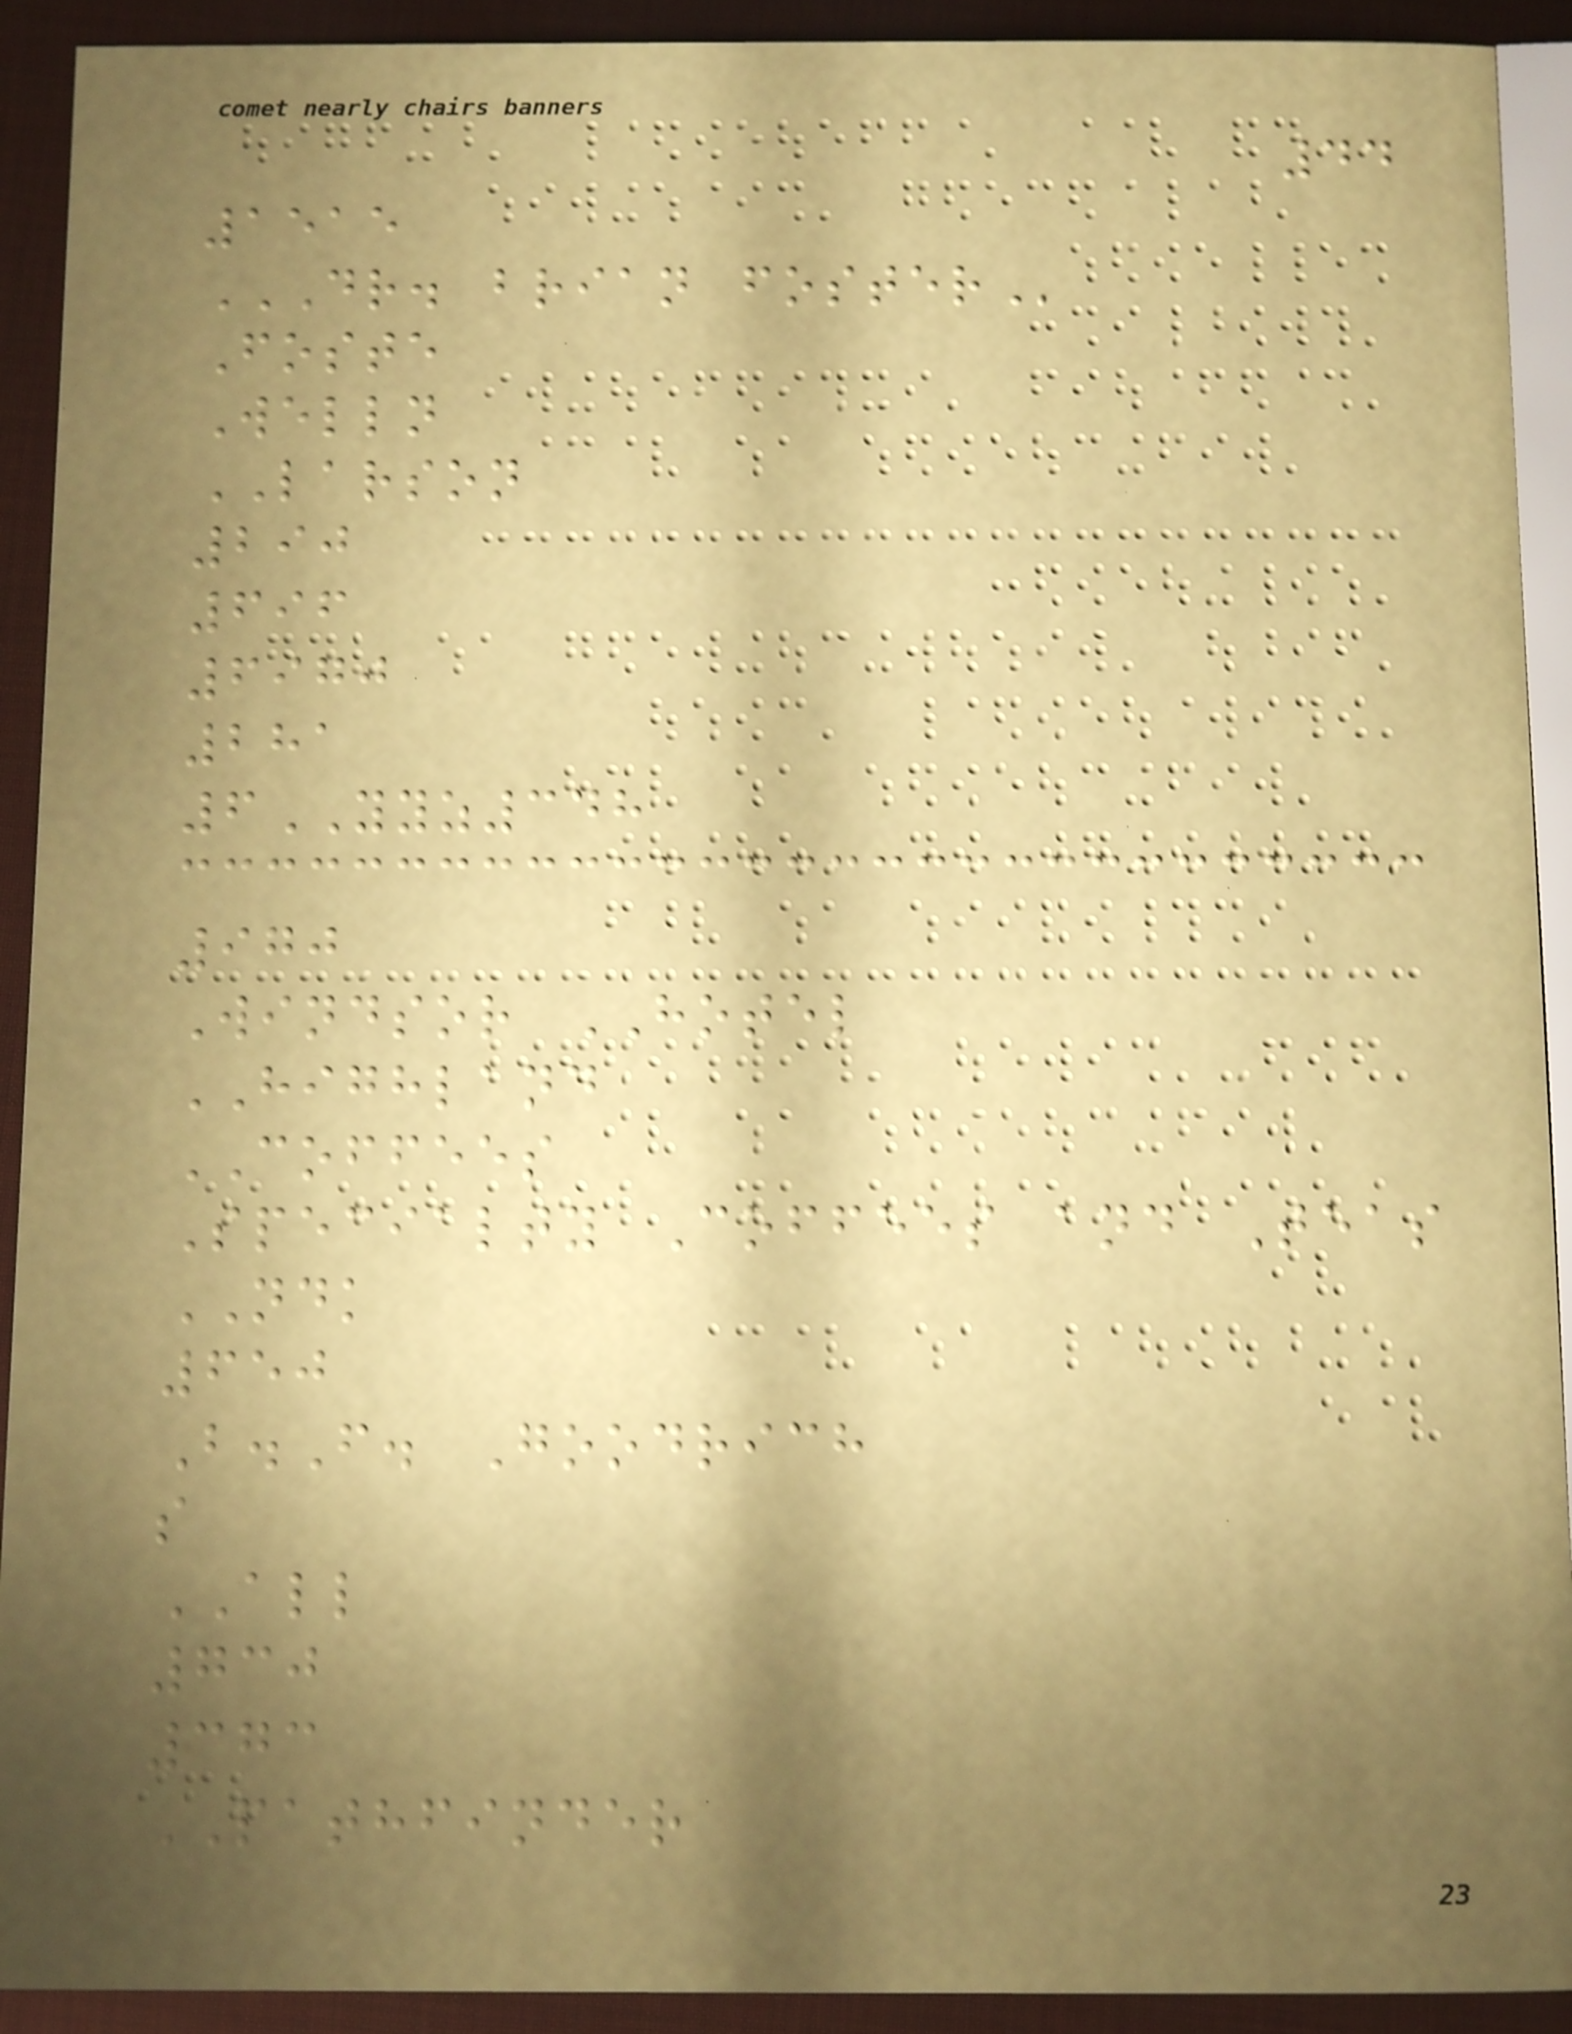44
1515
DR. BRIAN FOSTER
Foste
Welln
LARSON
290
696
6970
281
6YYZ348
970
Windsor HOTEL
HIGHLAND
COFFEES
Specialty Coffees and Teas
NDK
650
B.F. Goodrich
s
ALL
730
373
PATHFINDER
